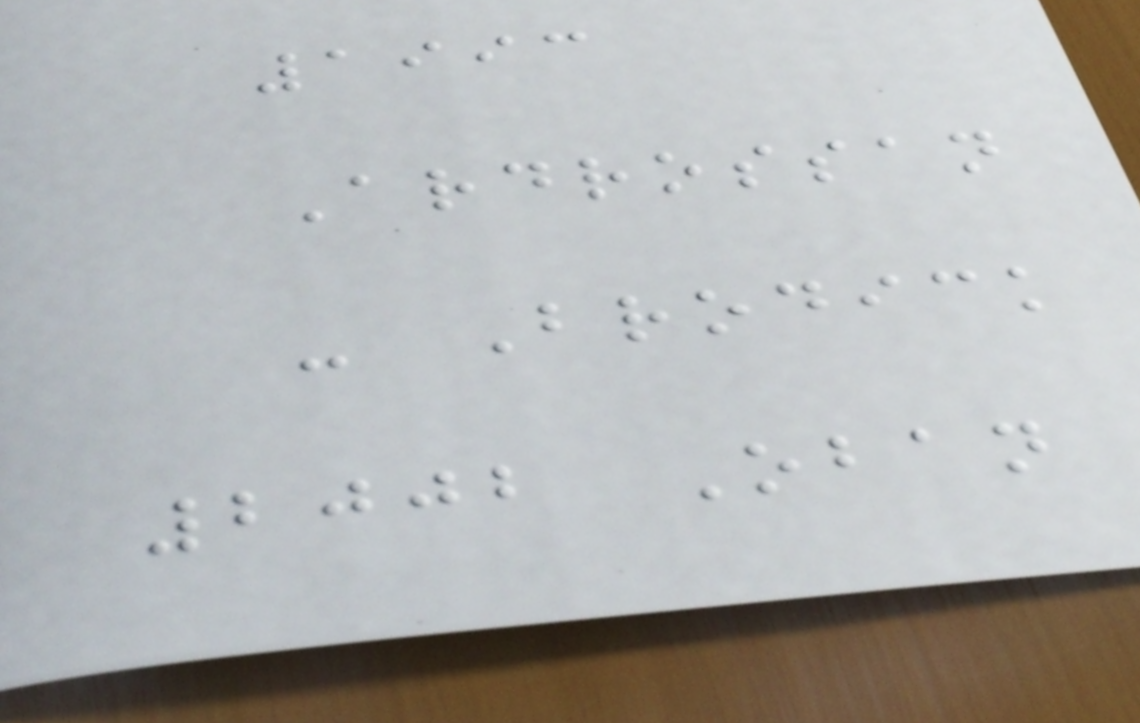1993
Ardrossan
- Brodick
2002 Oban
